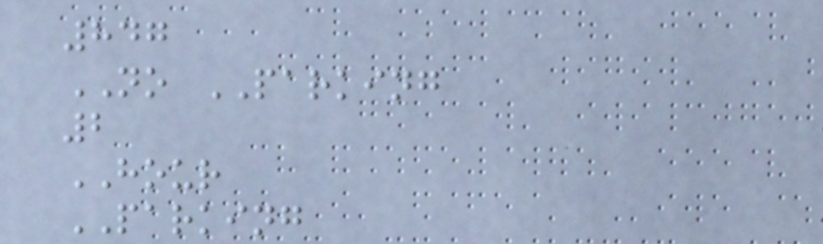847
NO PARKING
2
HOUR
PARKING
